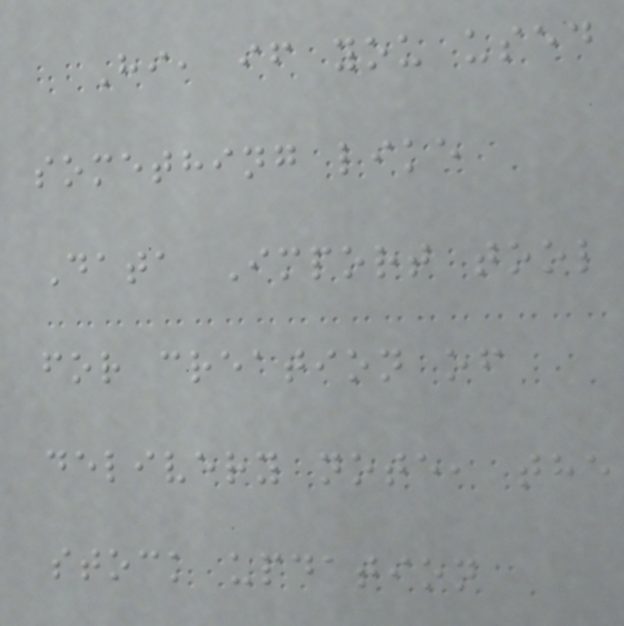Hi, if you used
something like
Data Import tool
for creation of
delivery note, the
stock updation
